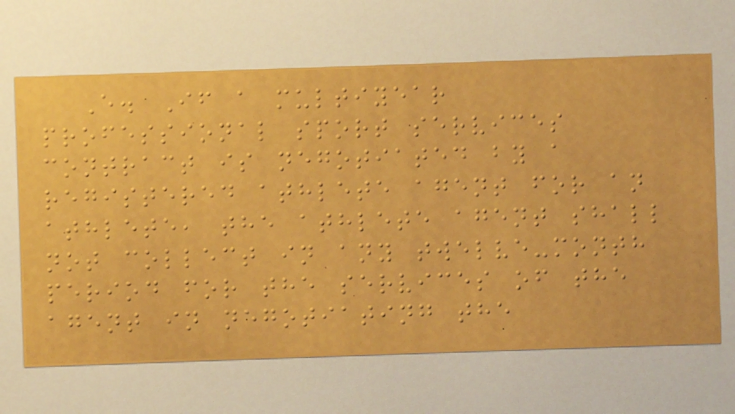E. If a multiyear
professional sport services
contract is negotiated by a
registered athlete agent for an
athlete, the athlete agent shall
not collect in any twelve-month
period for the services of the
agent in negotiating the
